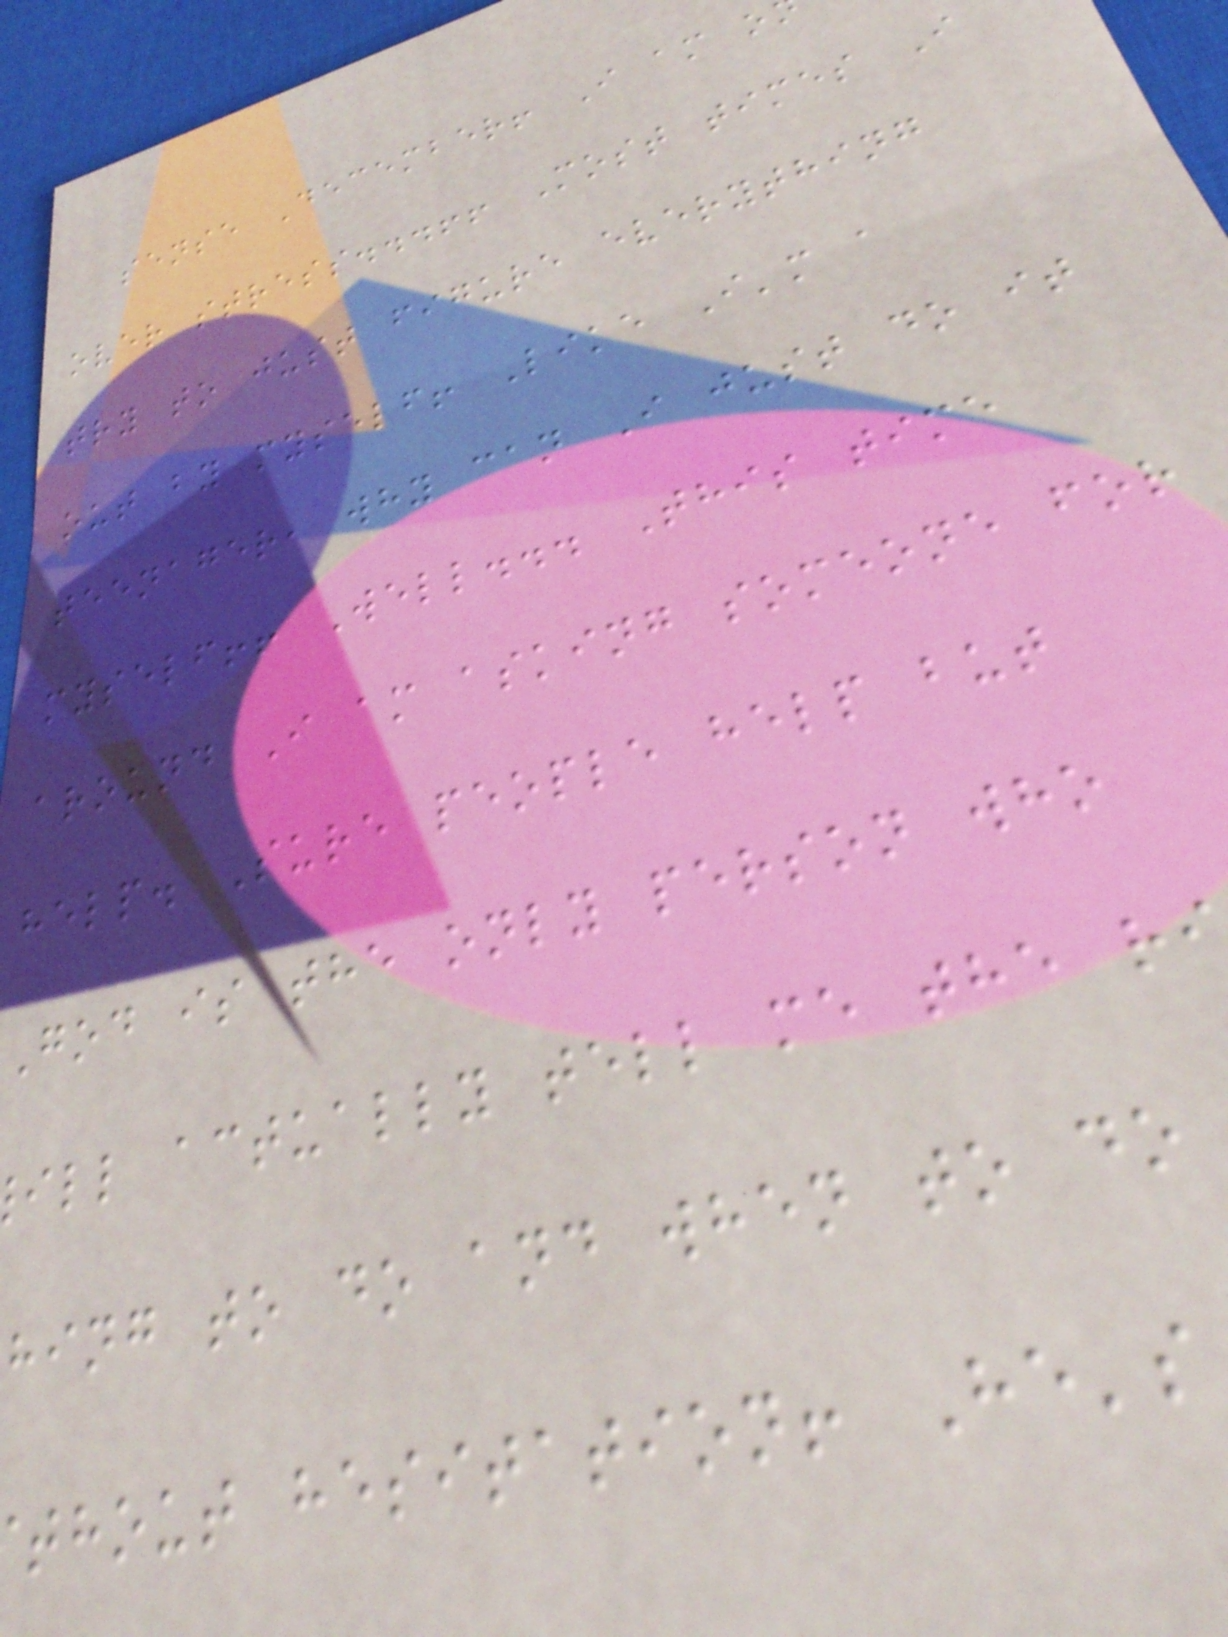sense December! I am o
over stress...!! Most times I
try to just figure everything
out by myself! Like I'm a
teenager, why can I just do it
myself!! Well... This time
around I am asking someone for
help. Sure people help but
God is the only person who
ill actually tell me the r
hing to do and when to do
thout hesitation! He's
